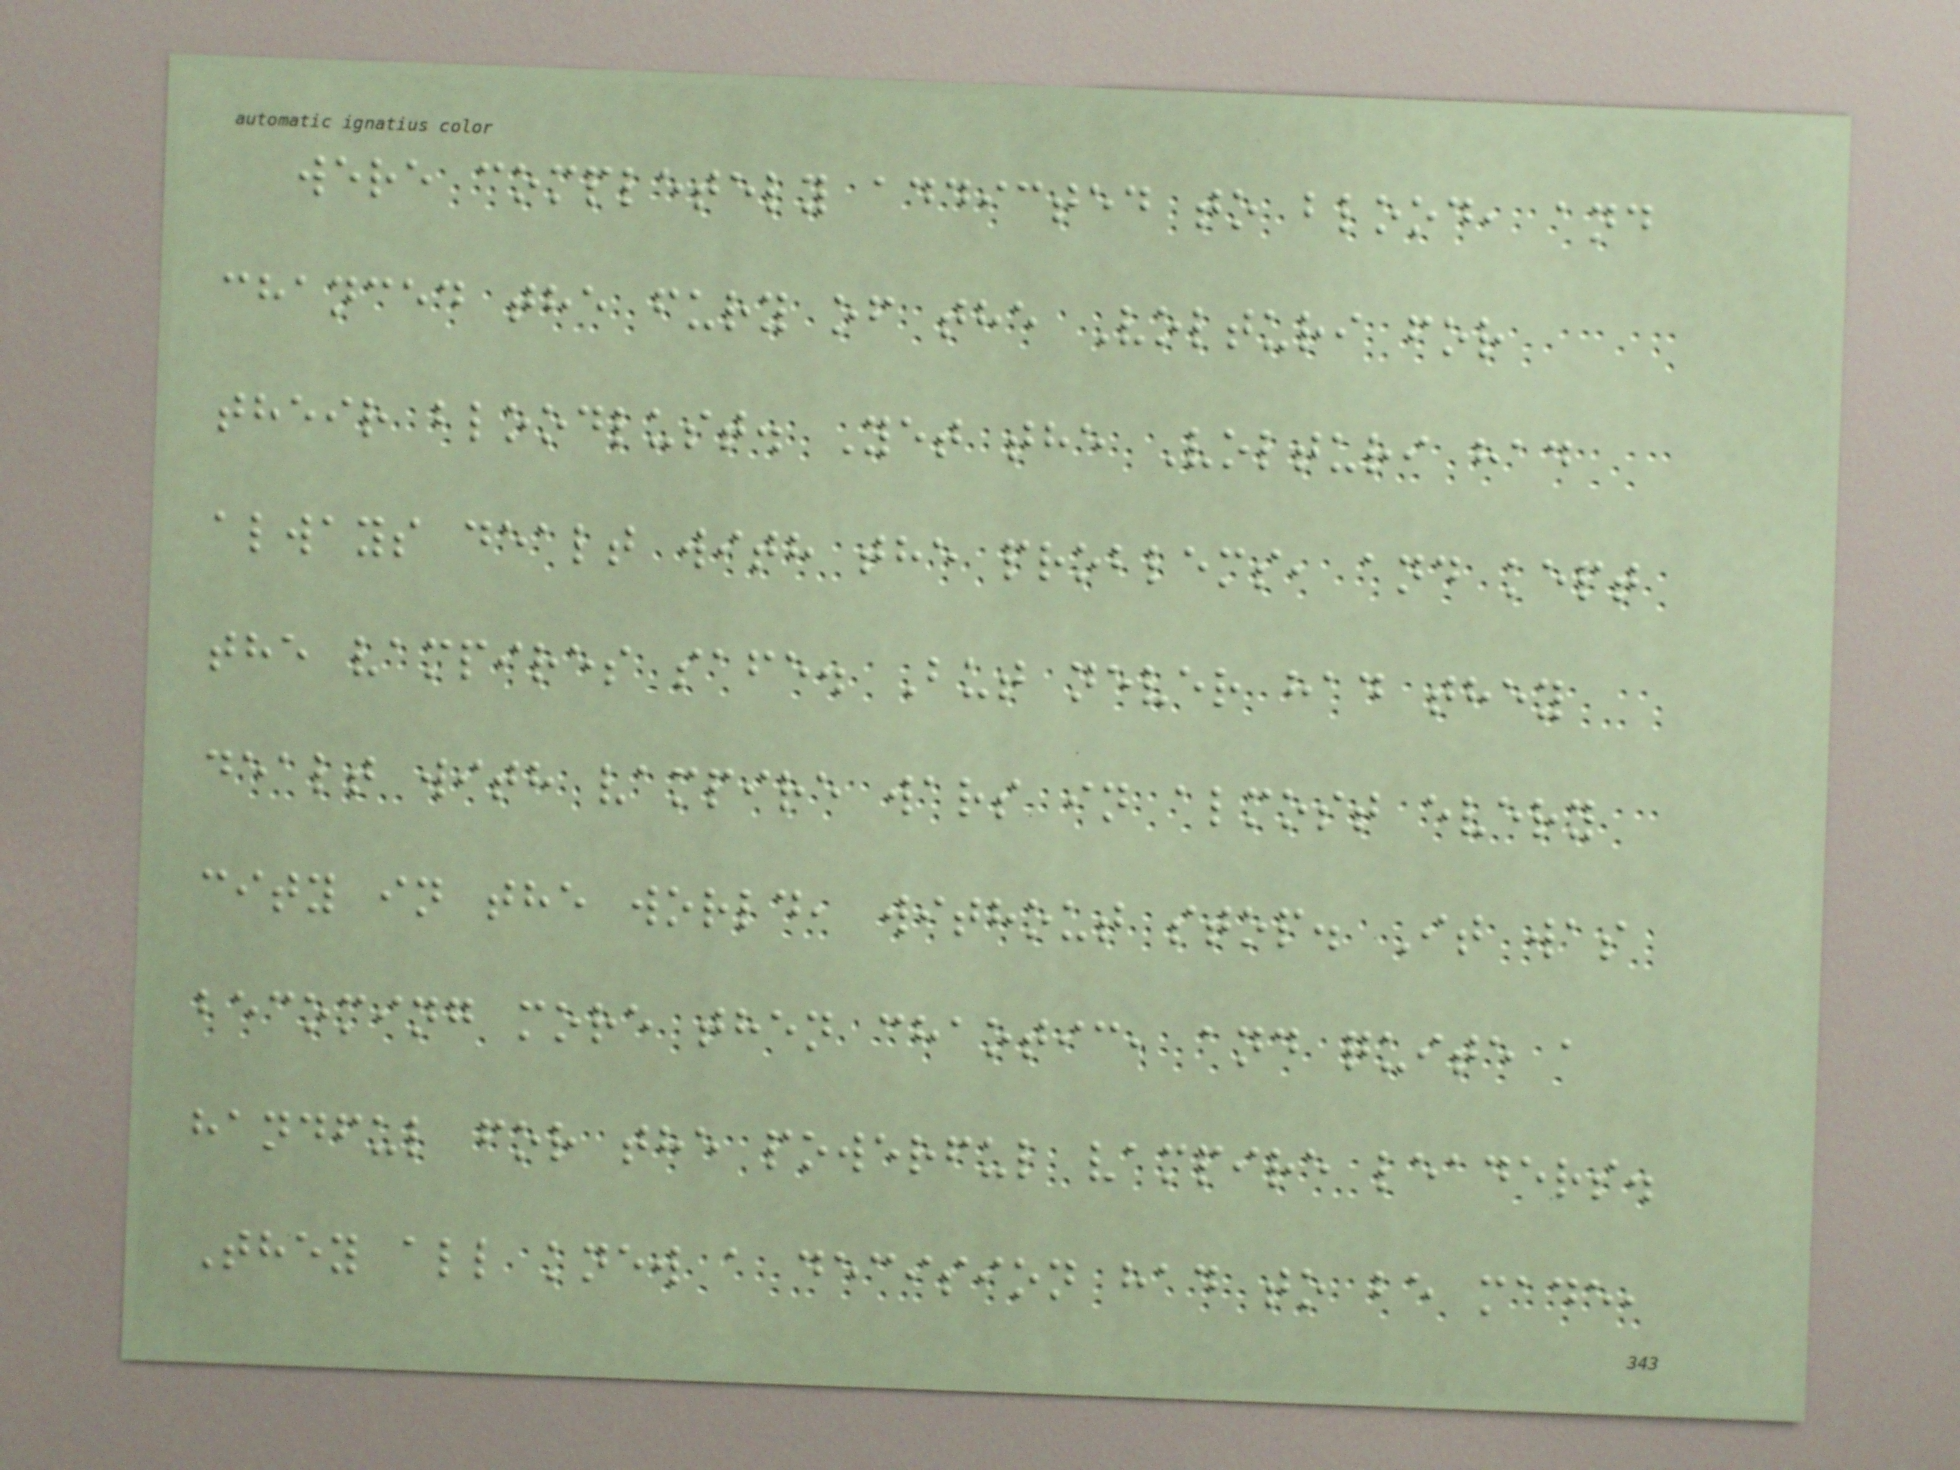were completely addicted to blood, and
chanced the fury of the Volturi for
their bloodlust. Yet the Volturi had
always dealt with the problems, and kept
the vampires safe. But never had they
dealt with vampire wars in almost every
city in the world, without stop. It was
becoming more then chaotic, and quite a
handful for the powerful vampire leaders.
They all knew a decision had to be made,
